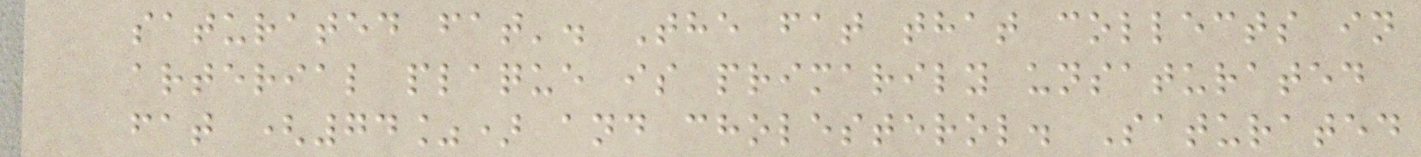saturated fat'. The fat that collects in
arterial plaque is primarily unsaturated
fat (74%) and cholesterol. Saturated
